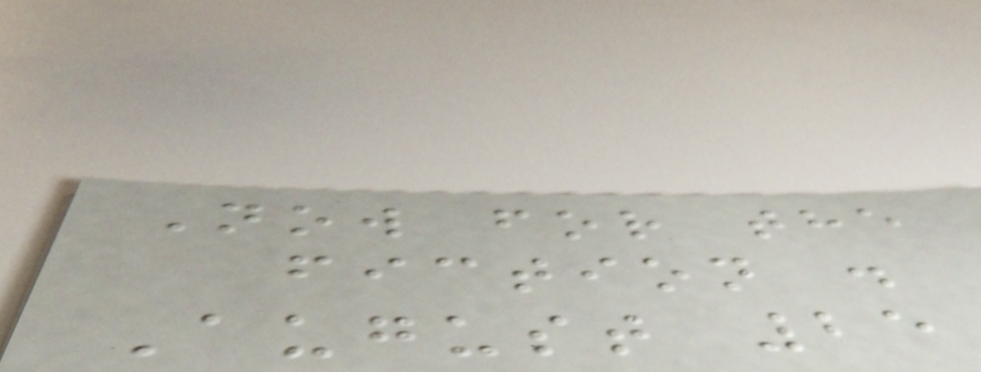Now for the
fiction .
August 25
